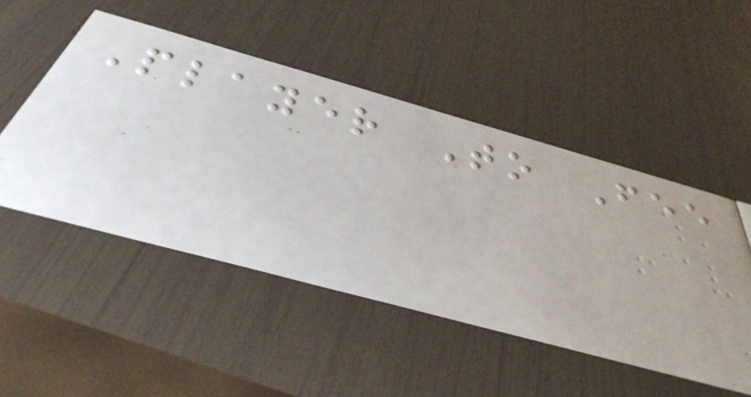Player To Fee
